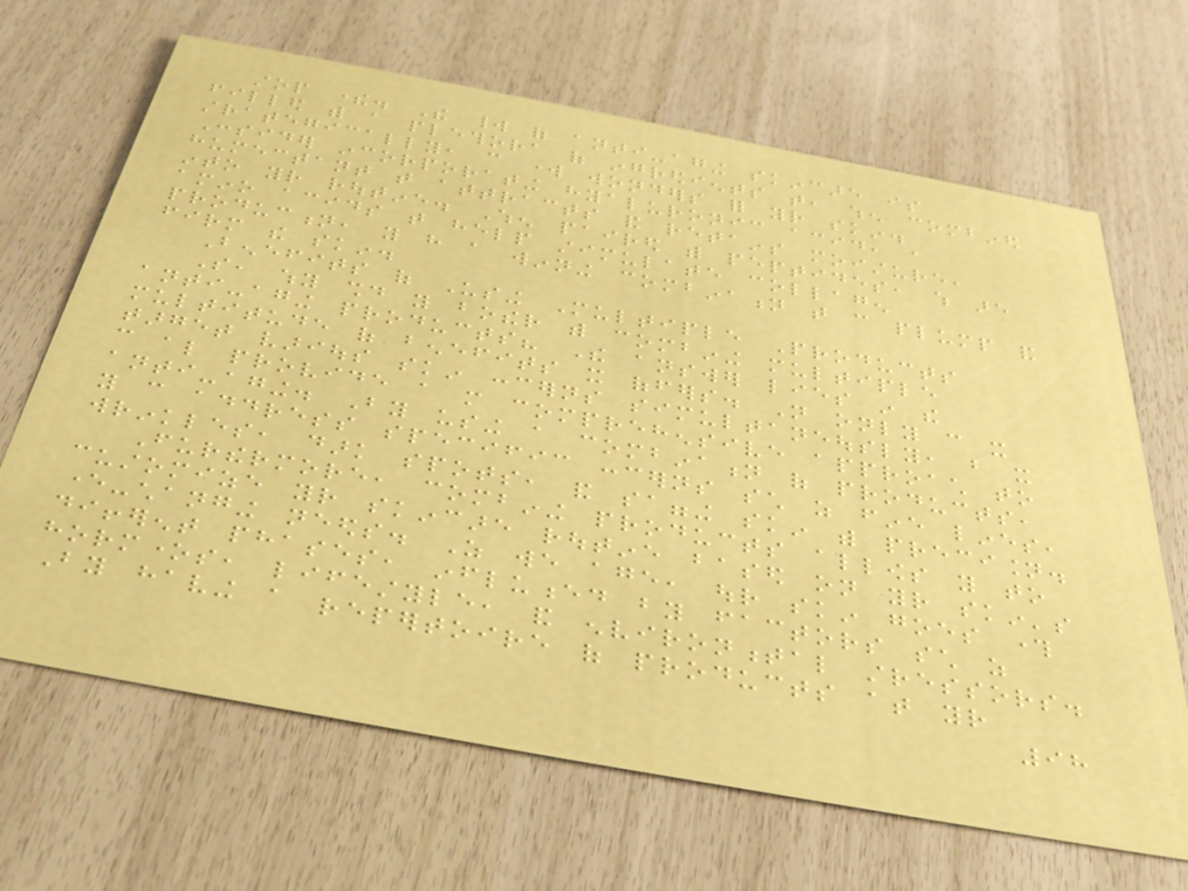stop there. The world of anti-aging skincare is
filled with a plethora of ingredients that, when combined
strategically, can work wonders for your skin.
Consider incorporating hyaluronic acid, a
humectant that attracts and retains moisture,
into your routine. When paired with peptides, which are
amino acids that help stimulate collagen
production, you have a winning combination that can plump and
firm the skin.
Benefits of Using Multiple Products
So, why should you bother with combining multiple
anti-aging products? The answer lies in the
multitude of benefits it offers. Not only can it
target various skin concerns simultaneously, but it
can also provide a more comprehensive approach to
anti-aging. By using a combination of products,
you can address specific concerns such as fine lines,
wrinkles, dark spots, and sagging skin with precision.
Furthermore, combining products allows you to
customize your skincare routine based on your skin's
ever-changing needs. As we age, our skin goes through
different phases, influenced by factors such as
hormones, lifestyle, and environmental stressors.
By having a repertoire of products at your
98
